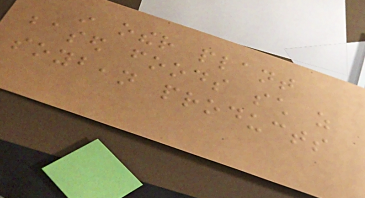in other plant
based foods such as
soybean products
